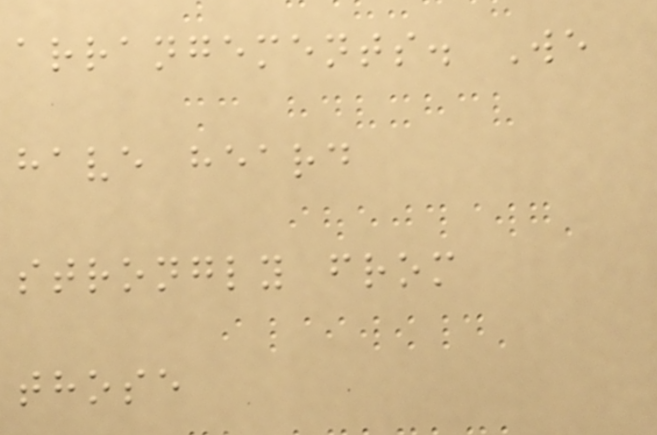arrangements. We
have heard
strongly from
those
